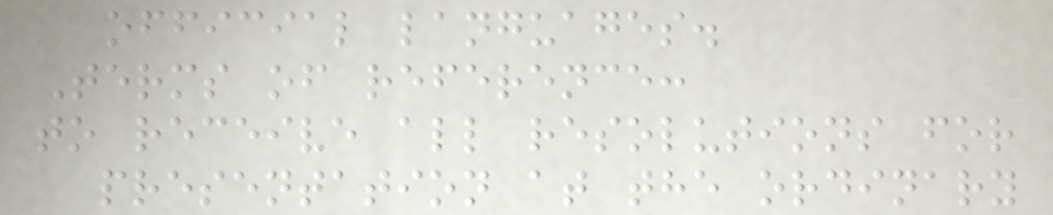official languages.
Terms of reference:
to receive all resolutions for
presentation at the ordinary
